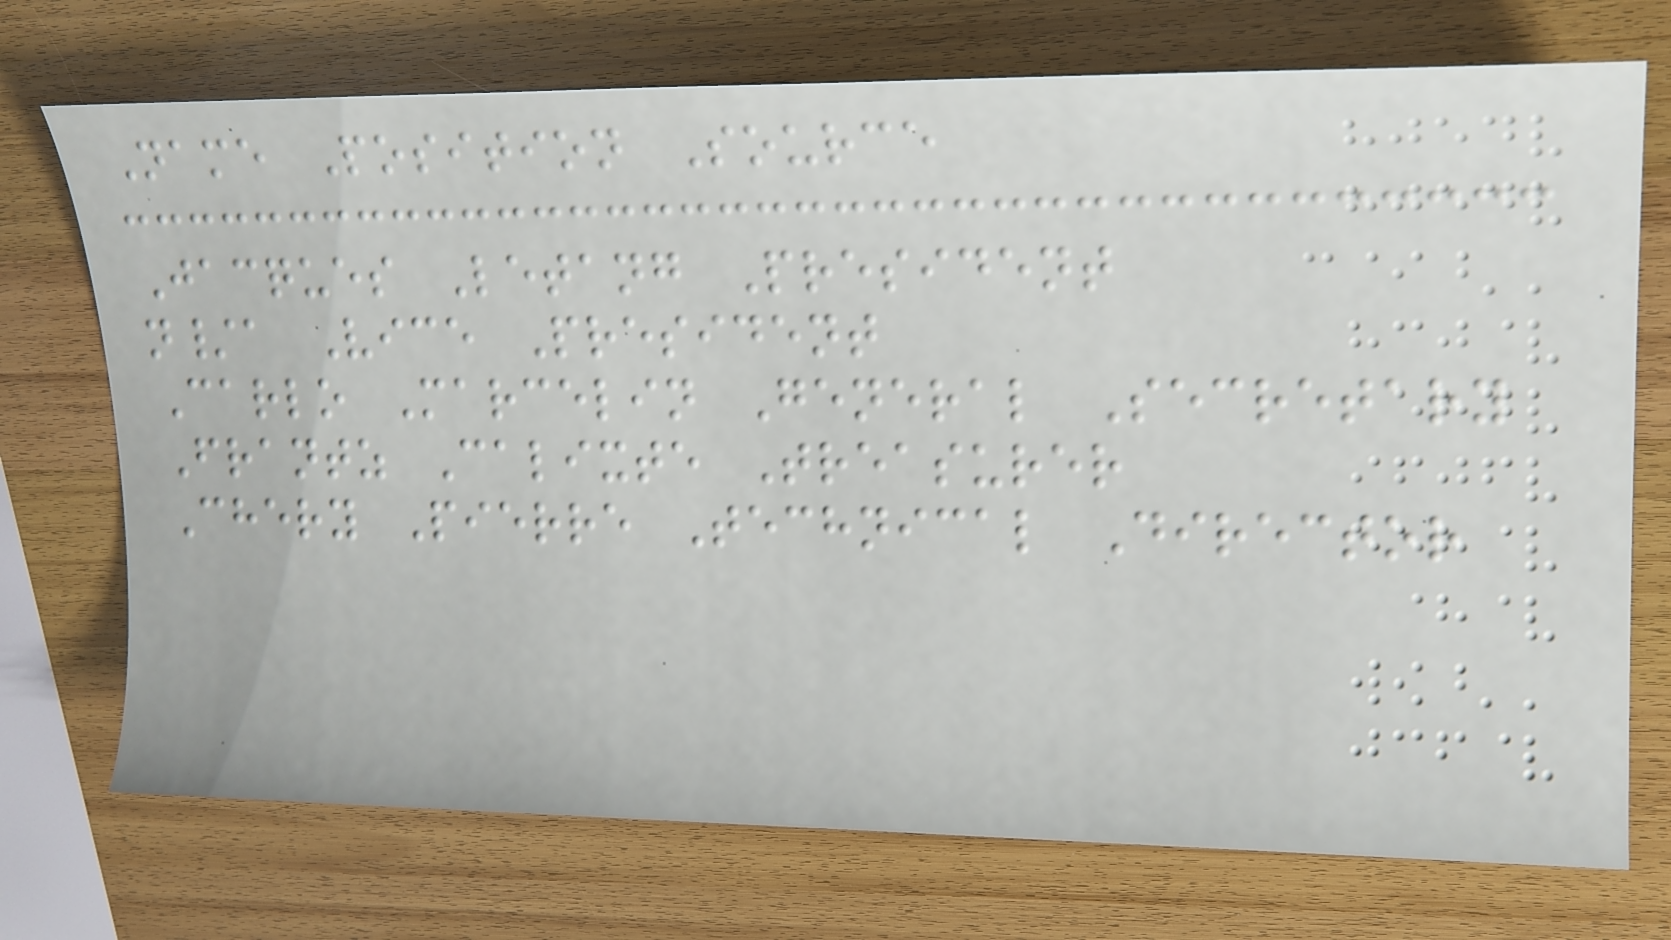Name Position Source
Jacques Letang President
n/a Vice President
Carlo Marcelin General Secretary
Frantz Calixte Treasurer
Chery Pierre Technical Director
